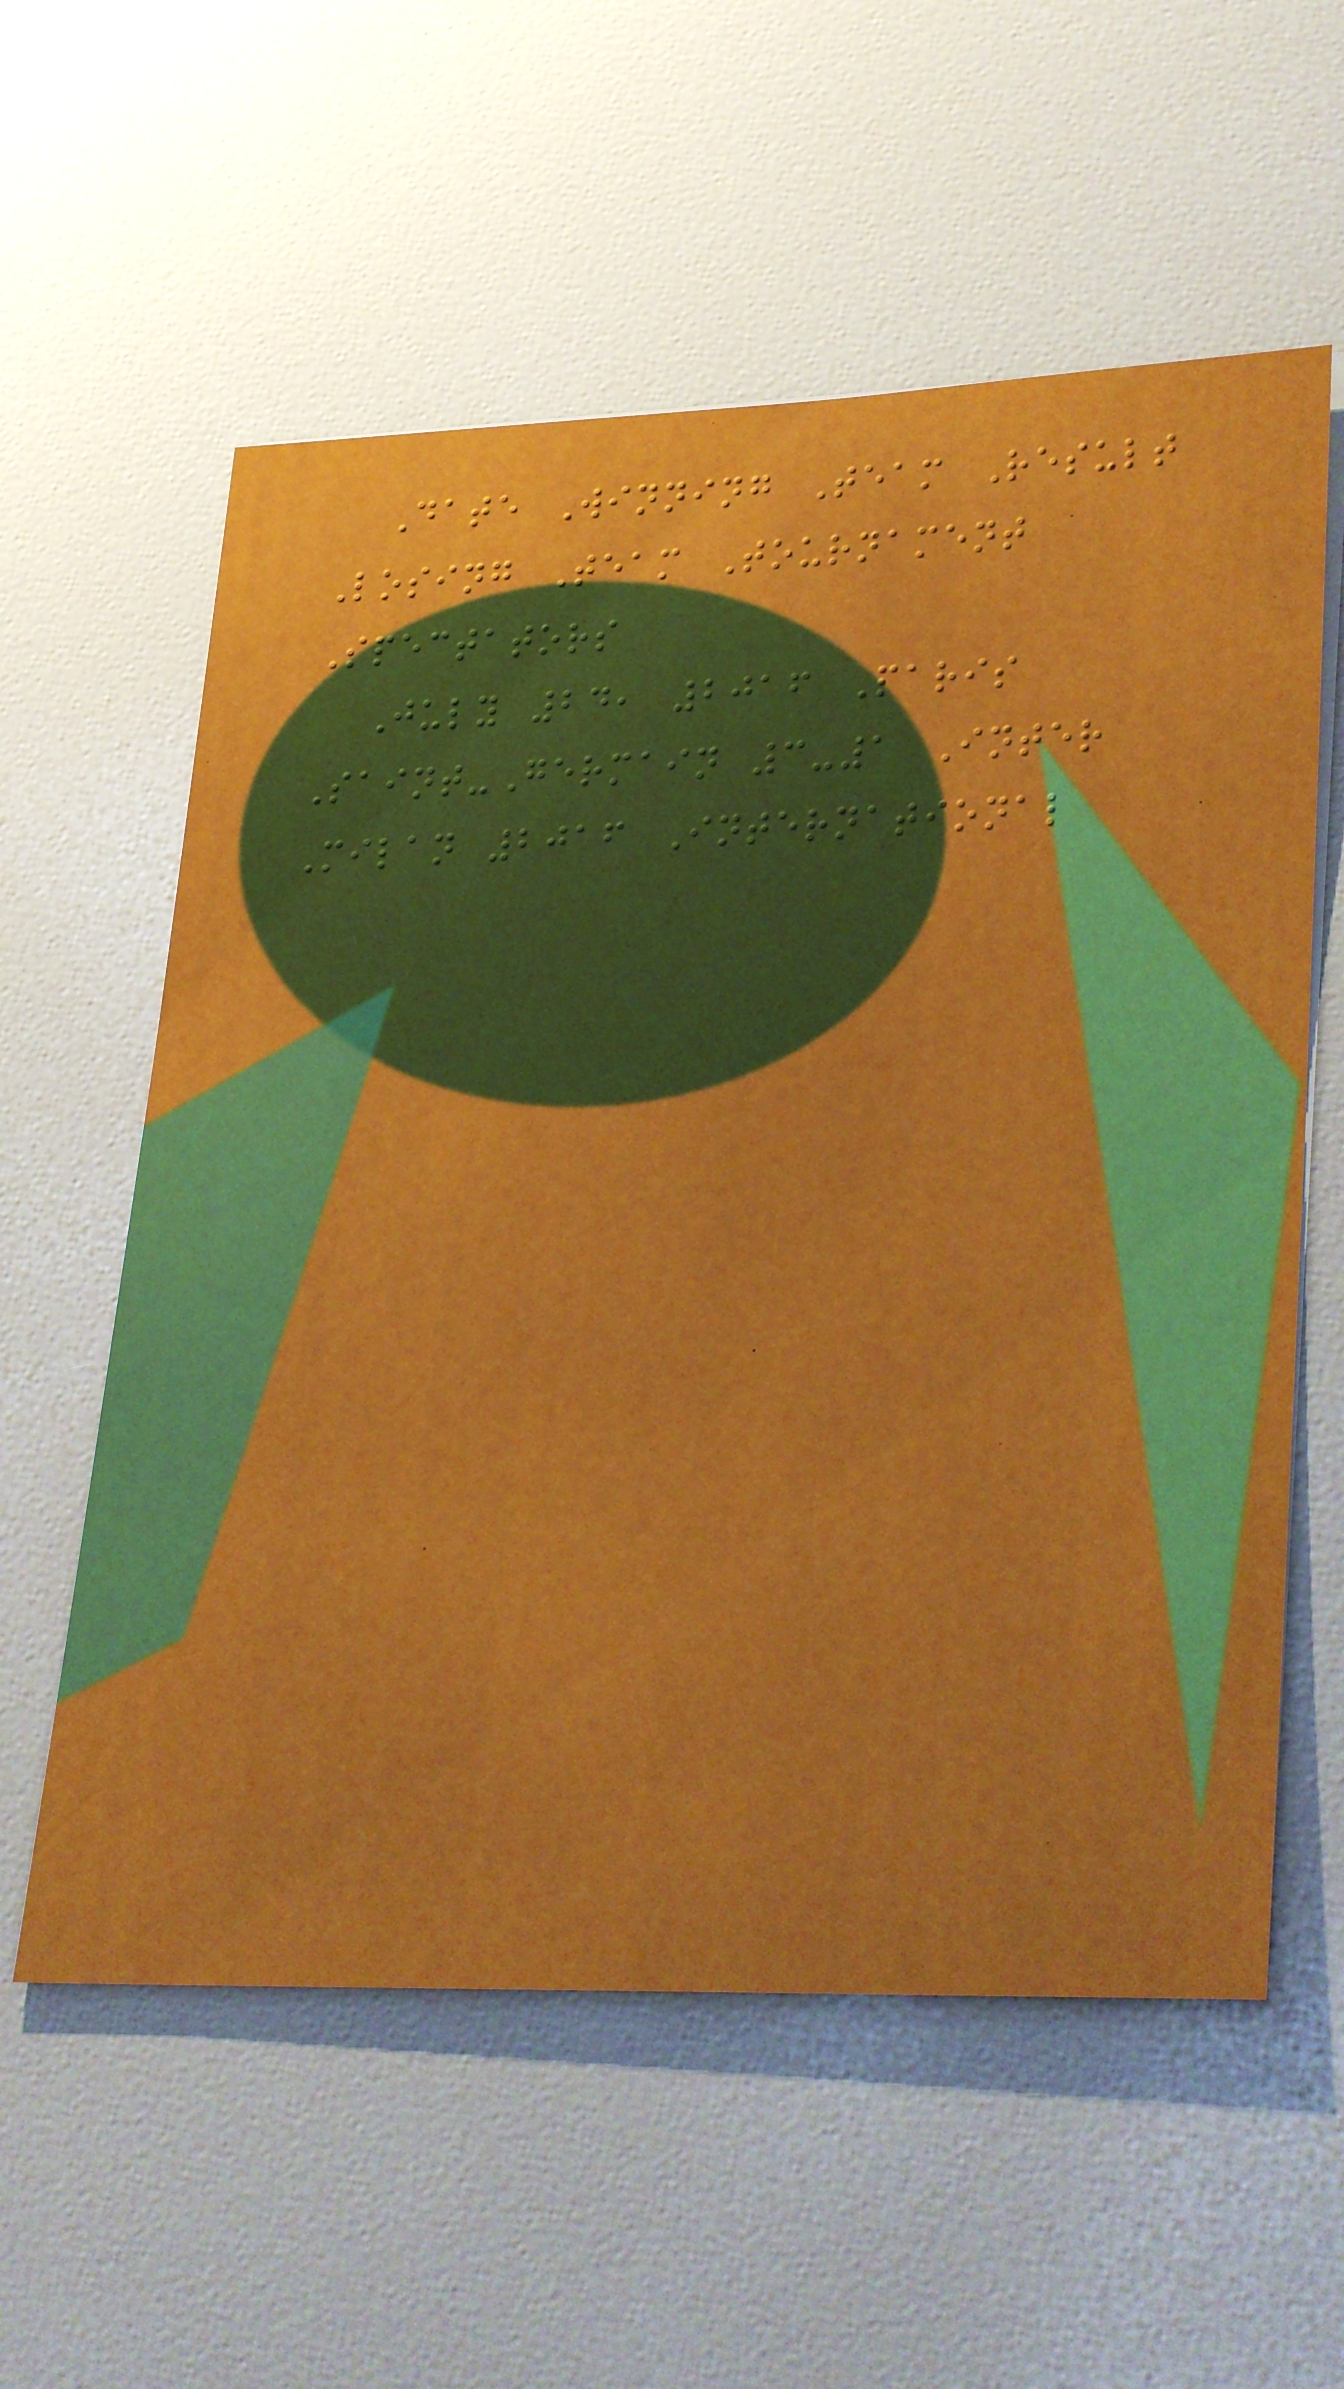Date Winning Team Result
Losing Team Tournament
Spectators
July 24, 2016 Paris
Saint-Germain 3-1 Inter
Milan 2016 International
